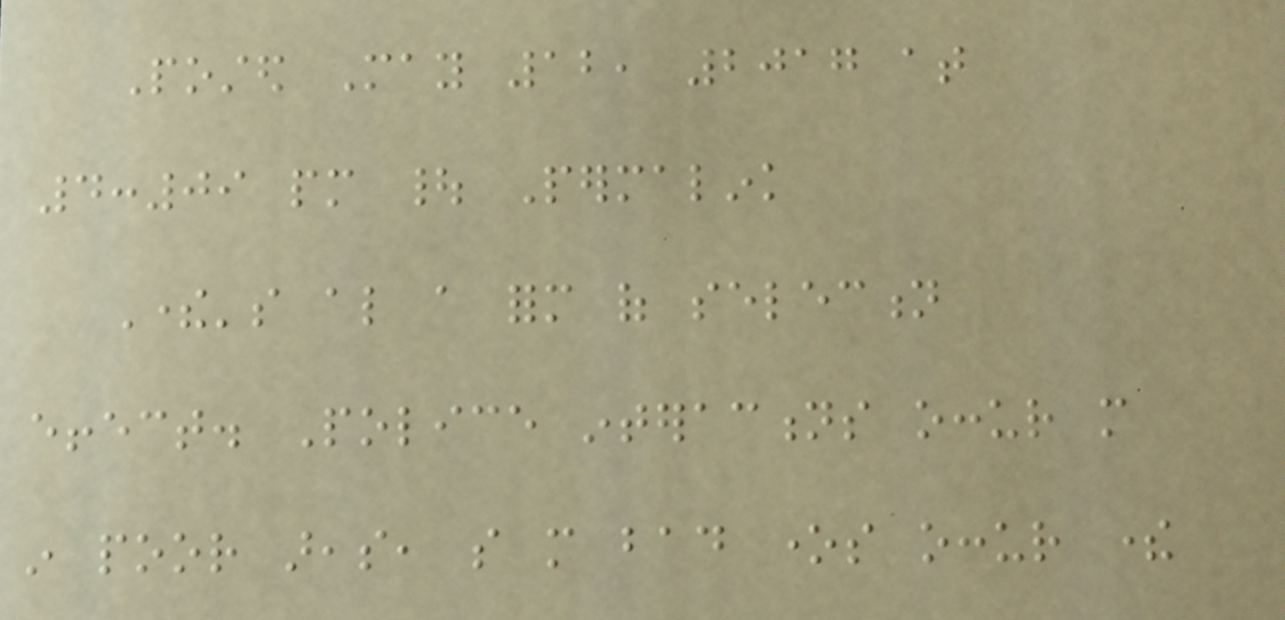Posted May 12, 2017 at
4:09 pm | Permalink
There's also a form of selection
effect. Police interactions occur more
in poor areas, so more bad ones occur there
